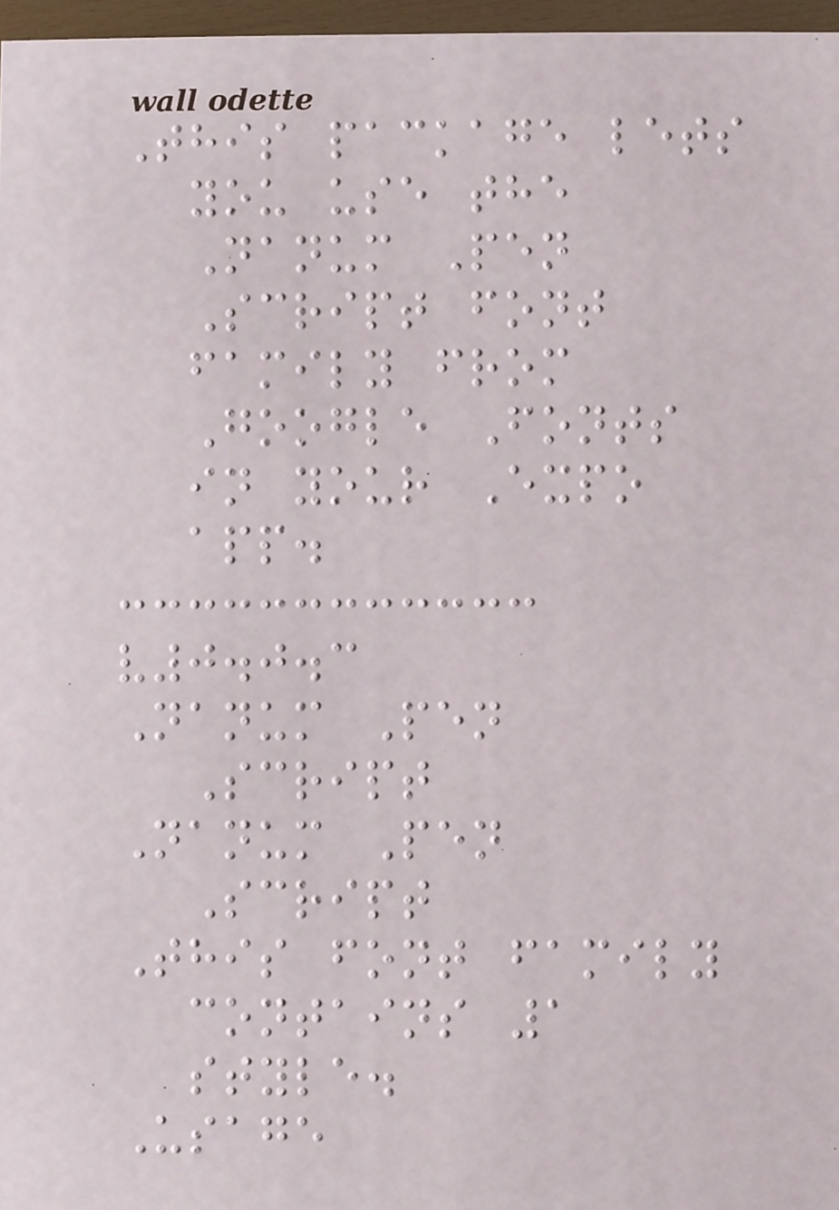This package lets
you use the
Nanum Pen
Script font
family from
Google Fonts
in your Expo
app.
v0.0.3
Nanum Pen
Script
Nanum Pen
Script
This font family
contains 1
style.
Usage
